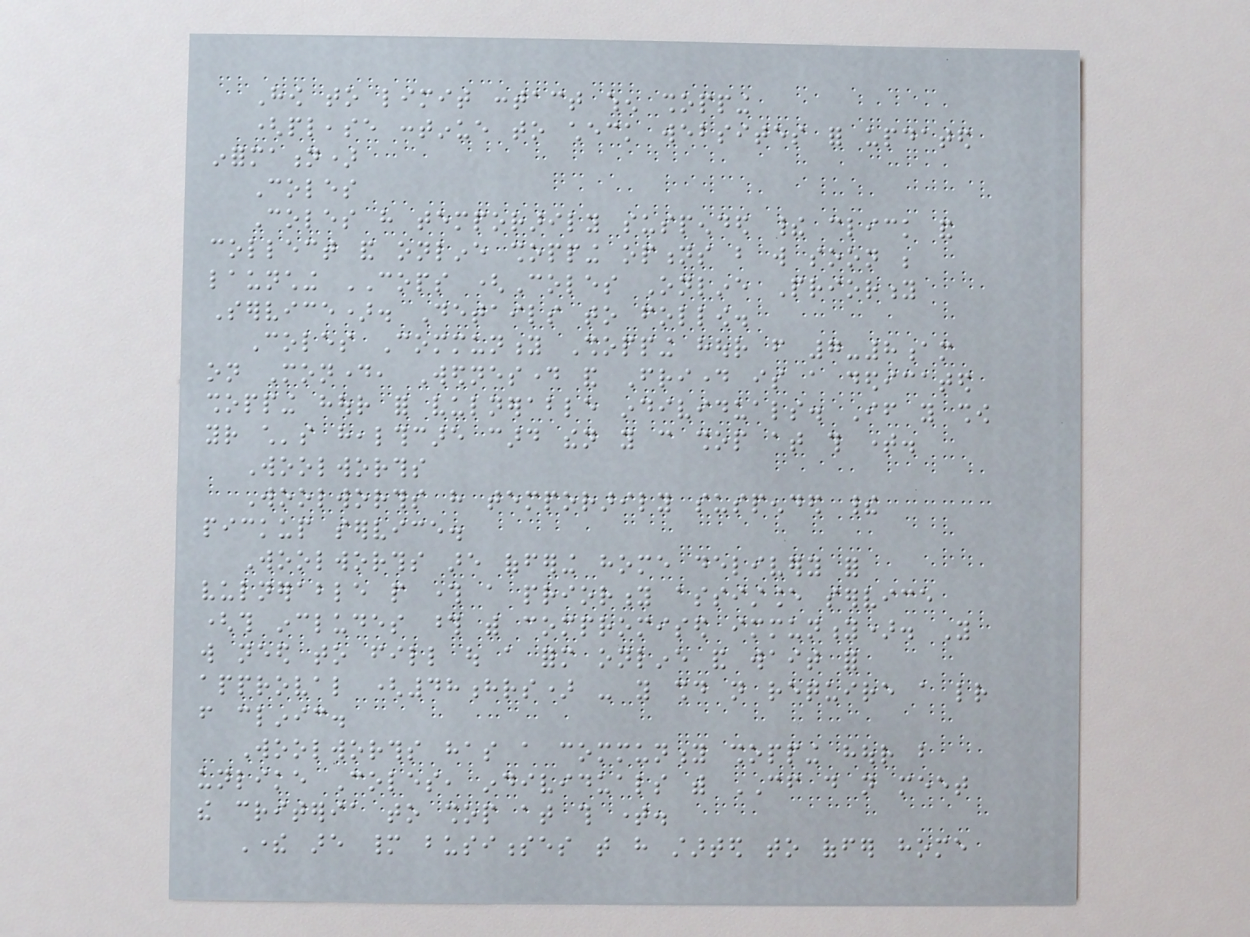How to limit contact when shopping
(please continue to check websites for updated
information)
Coles
Coles have temporarily suspended their click and
collect and online shopping options but will soon be
launching COPS (Coles Online Priority
Service). Details to follow.
Coles Community Shopping hour from 7-8am
on Monday, Wednesday and Friday is a dedicated
shopping hour for vulnerable individuals. If you show
your child's healthcare card then you can shop at this time.
Woolworths
Woolworths have temporarily suspended their
pickup service.
Woolworths are offering home delivery for
vulnerable people through a priority assistance service
(this includes those with compromised immunity). You
will need to fill out a form online and wait for
approval (48hrs) - you should not require a letter
from clinic.
Woolworths has a community shopping hour but
unlike Coles, individuals with CF do not meet
the criteria to shop at this time.
There are many businesses that have started to offer home
